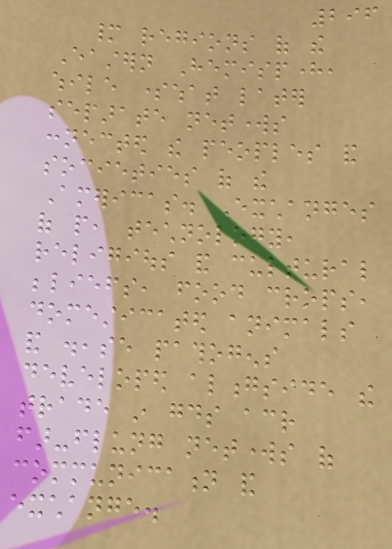296
many regions of the
Eastern Hemisphere,
while somewhat later
separate networks
connected the peoples and
societies of the
Americas. Exchanges
of people, technology,
religious and cultural
beliefs, food crops,
domesticated animals
and disease pathogens
developed alongside the
trade in goods across
far-flung networks of
communication and
exchange.
